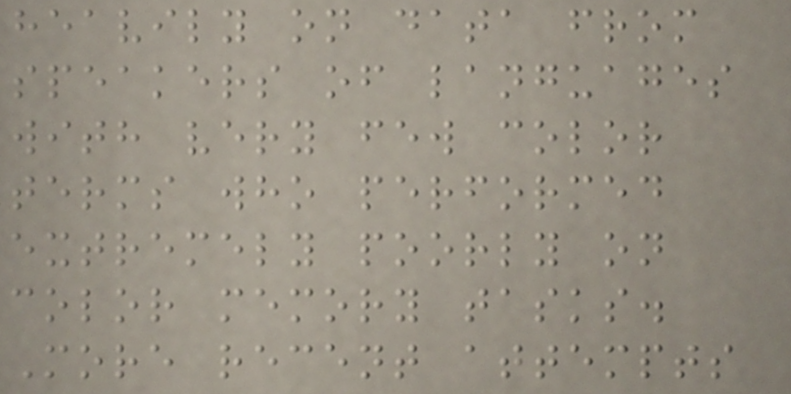heavily on data from
speakers of languages
with very few color
terms who performed
extremely poorly on
color memory tasks.
More recent attempts
